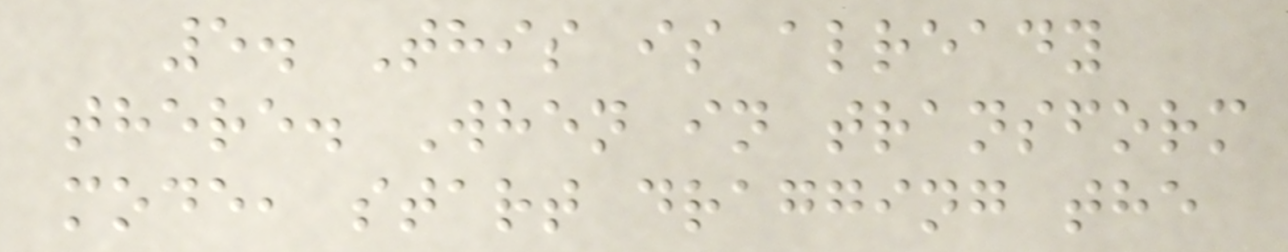5. This is already
there. When in transform
mode, start dragging the
